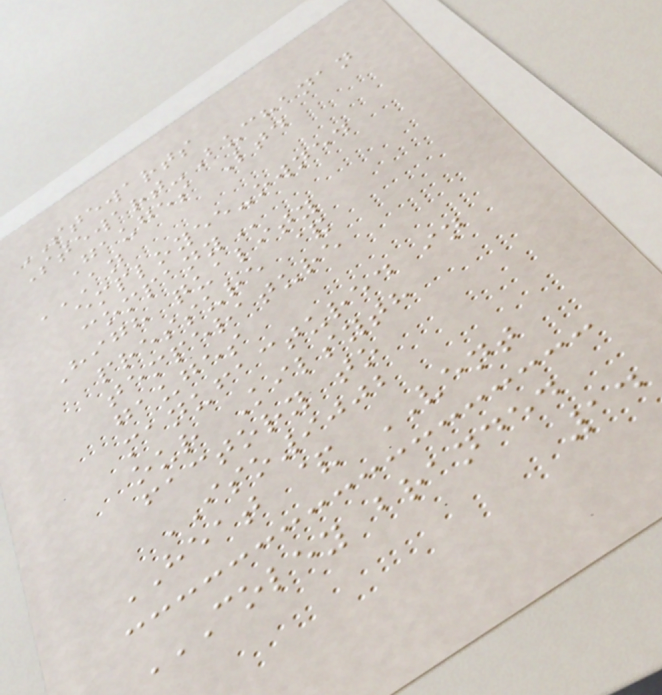STEWARTS
Stewart-Buchanan
Gauges Ltd
AN
EMPLOYEE-OWNED
COMPANY
High quality
pressure &
temperature
gauges
manufactured in
our Kilsyth
factory to
ISO9002
HEAT & VENT
COLEY BRANDED
14
